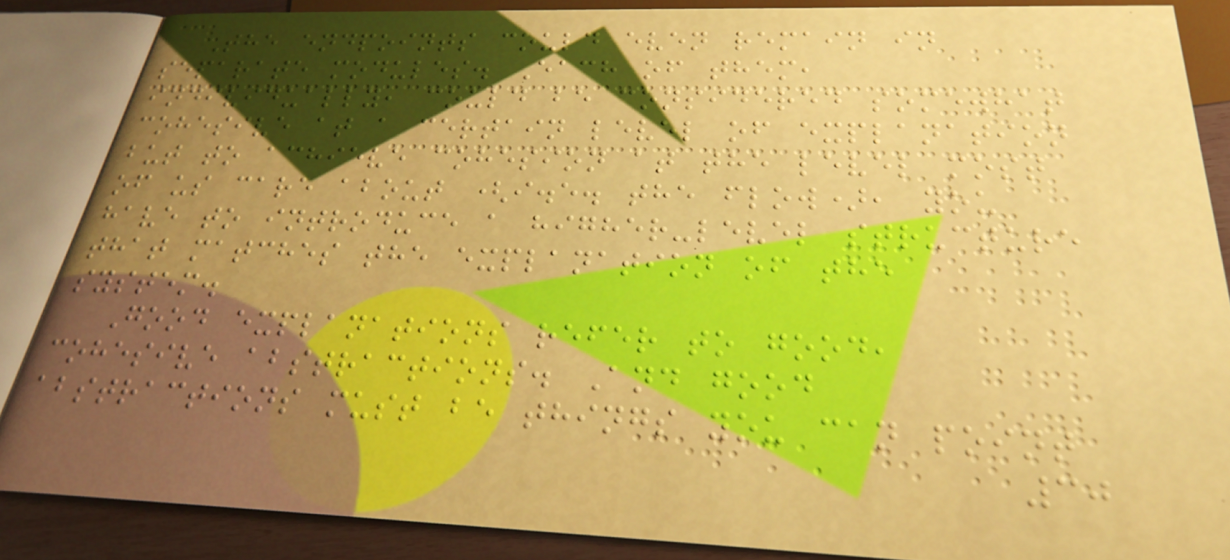The endpoints could even remain in
separate modules. Each of them,
individually, could be considered somewhat
cohesive at a certain level of explanation
but to achieve cohesion at the level most
of us care about (i.e. the flow), you
have to introduce a higher-level structure
that matches the explanation of the
system.
Good explanations refer to good,
cohesive abstractions. And good
abstractions must be things you can point
30
